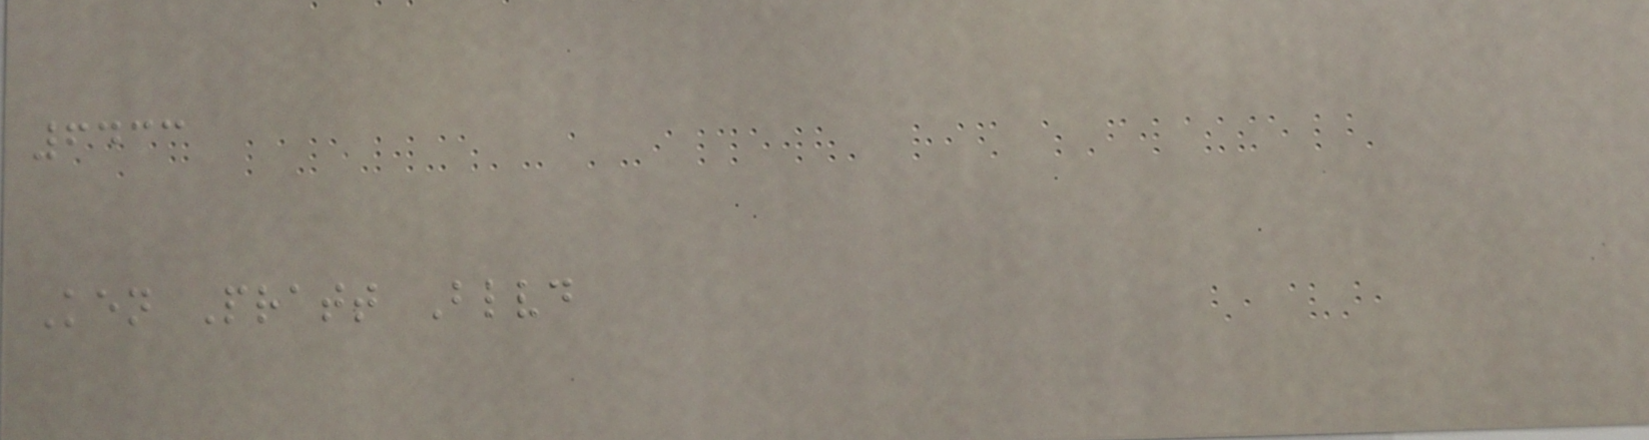6433
Ken Pratt Blvd
